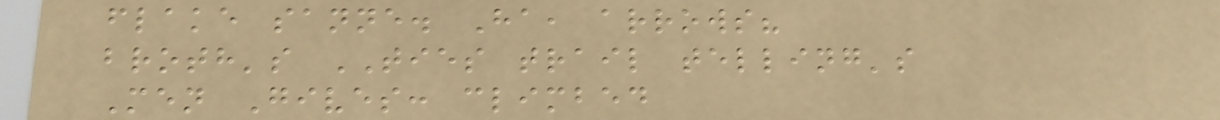flake sanne. Ha, arrows?
broth's TIES trail telling's
Men Gives: climbed
